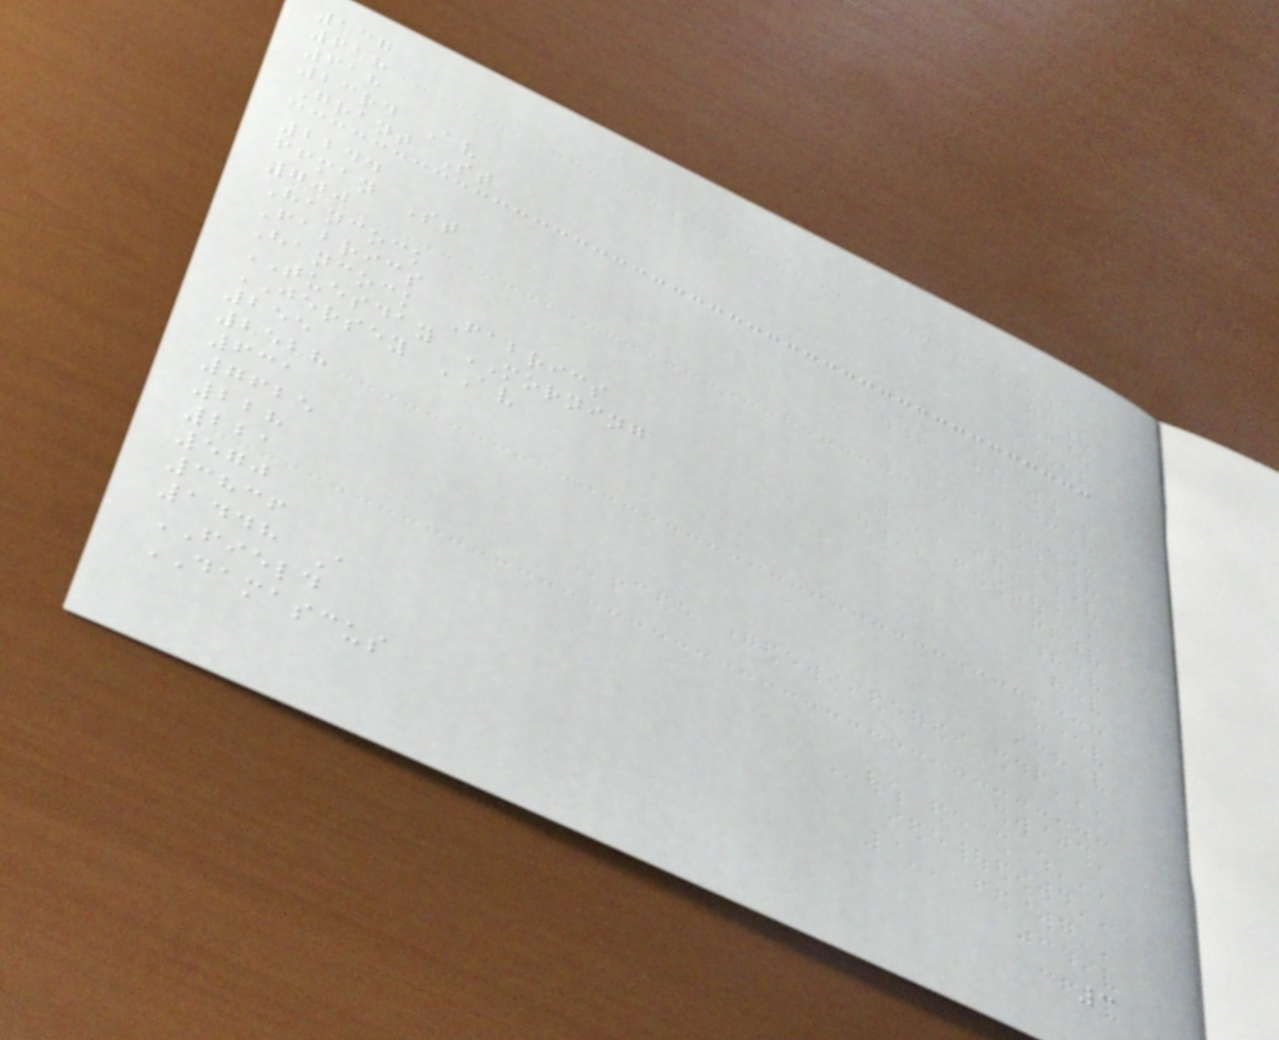137
618
618
23rd Av
Grant St
2244
ffman St
700
Hancock
Fabrics
Hancock Fabrics
TUESDAY MORNING
JERSEY AV
255
2528
631
7625
228
221
570
3836
1448 A
FIELD
DAMASCUS
3
